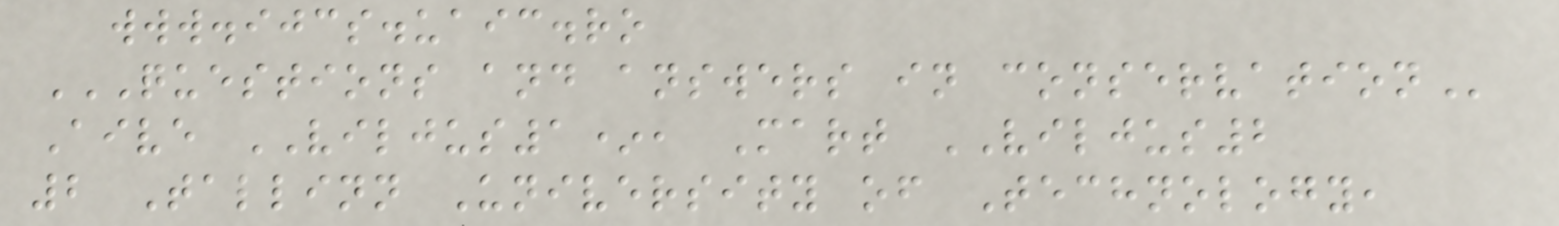www.ijcs.uaic.ro
QUESTIONS AND ANSWERS IN CONSERVATION
Aive VILJUS1*, Mart VILJUS2
2 Tallinn University of Technology,
